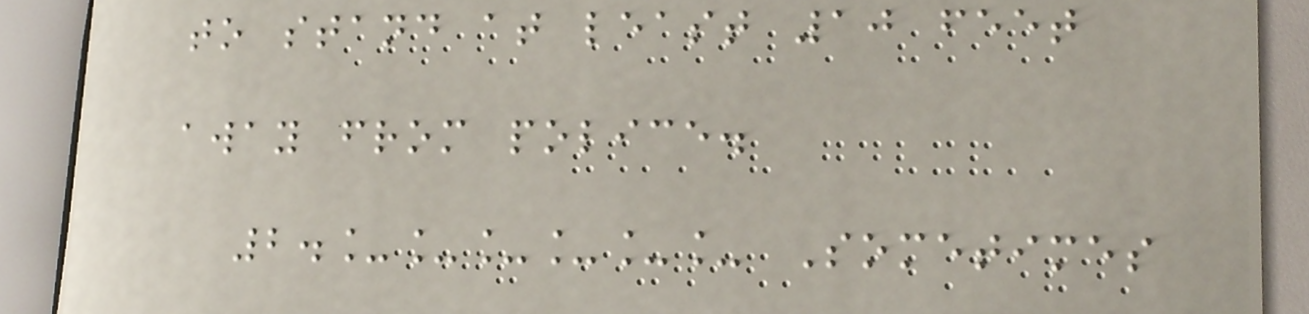to stand at least 10 feet
away from police.
2.______ Sometimes
